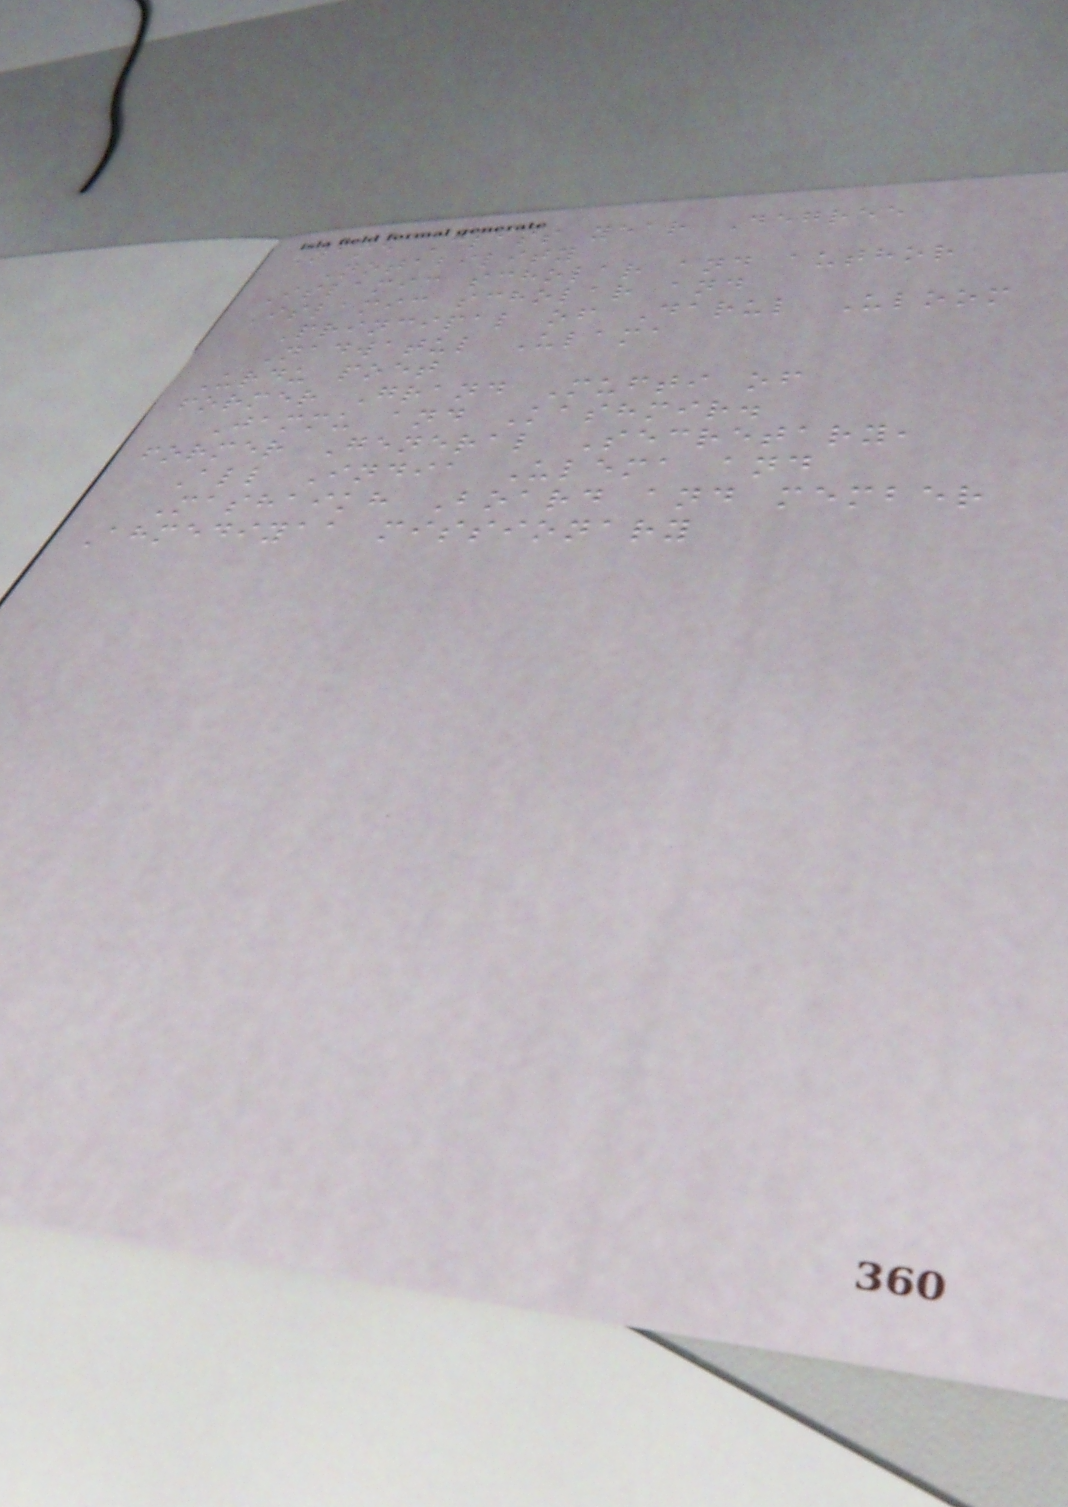Name Class year Degree
Notability
Islamic scholar and author
Islamic scholar and
Principal of Darul Uloom
Nadwatul Ulama
Urdu poet
former Grand Mufti of
Jammu and Kashmir.
former General Secretary,
All India Ulema and
Mashaikh Board and member
Ahmediyaa missionary
